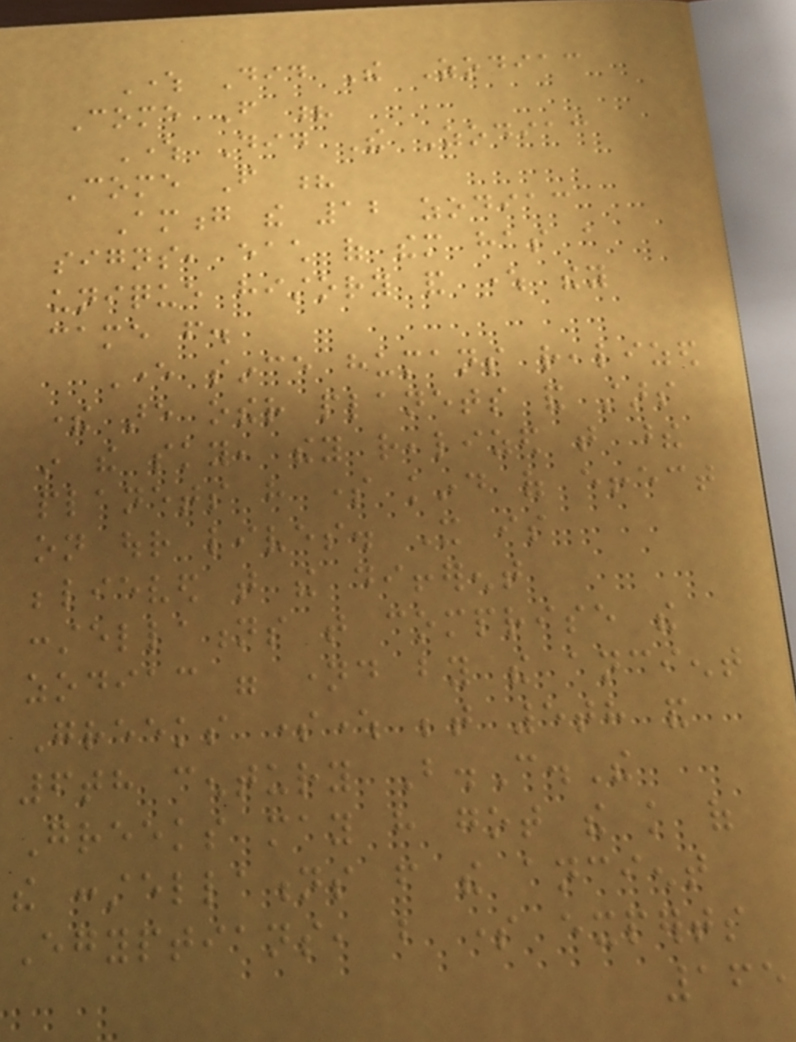Where Did The Zodiac
Come From ?
Where Did The Zodiac
Come From ?
Among the 12 zodiac
signs, each of them has a
unique history and where they
came from.
Ever since humans realized
there are other planets and stars
in the sky, they realized that these
planets have some kind of effect
on our lives. It is
believed that the different
constellations that comprise the
zodiac were named by the ancient
Greeks somewhere between 5th and
6th century B.C.The
Greeks may have got the knowledge of
the constellations from the ancient
Egyptians, but some experts
165
